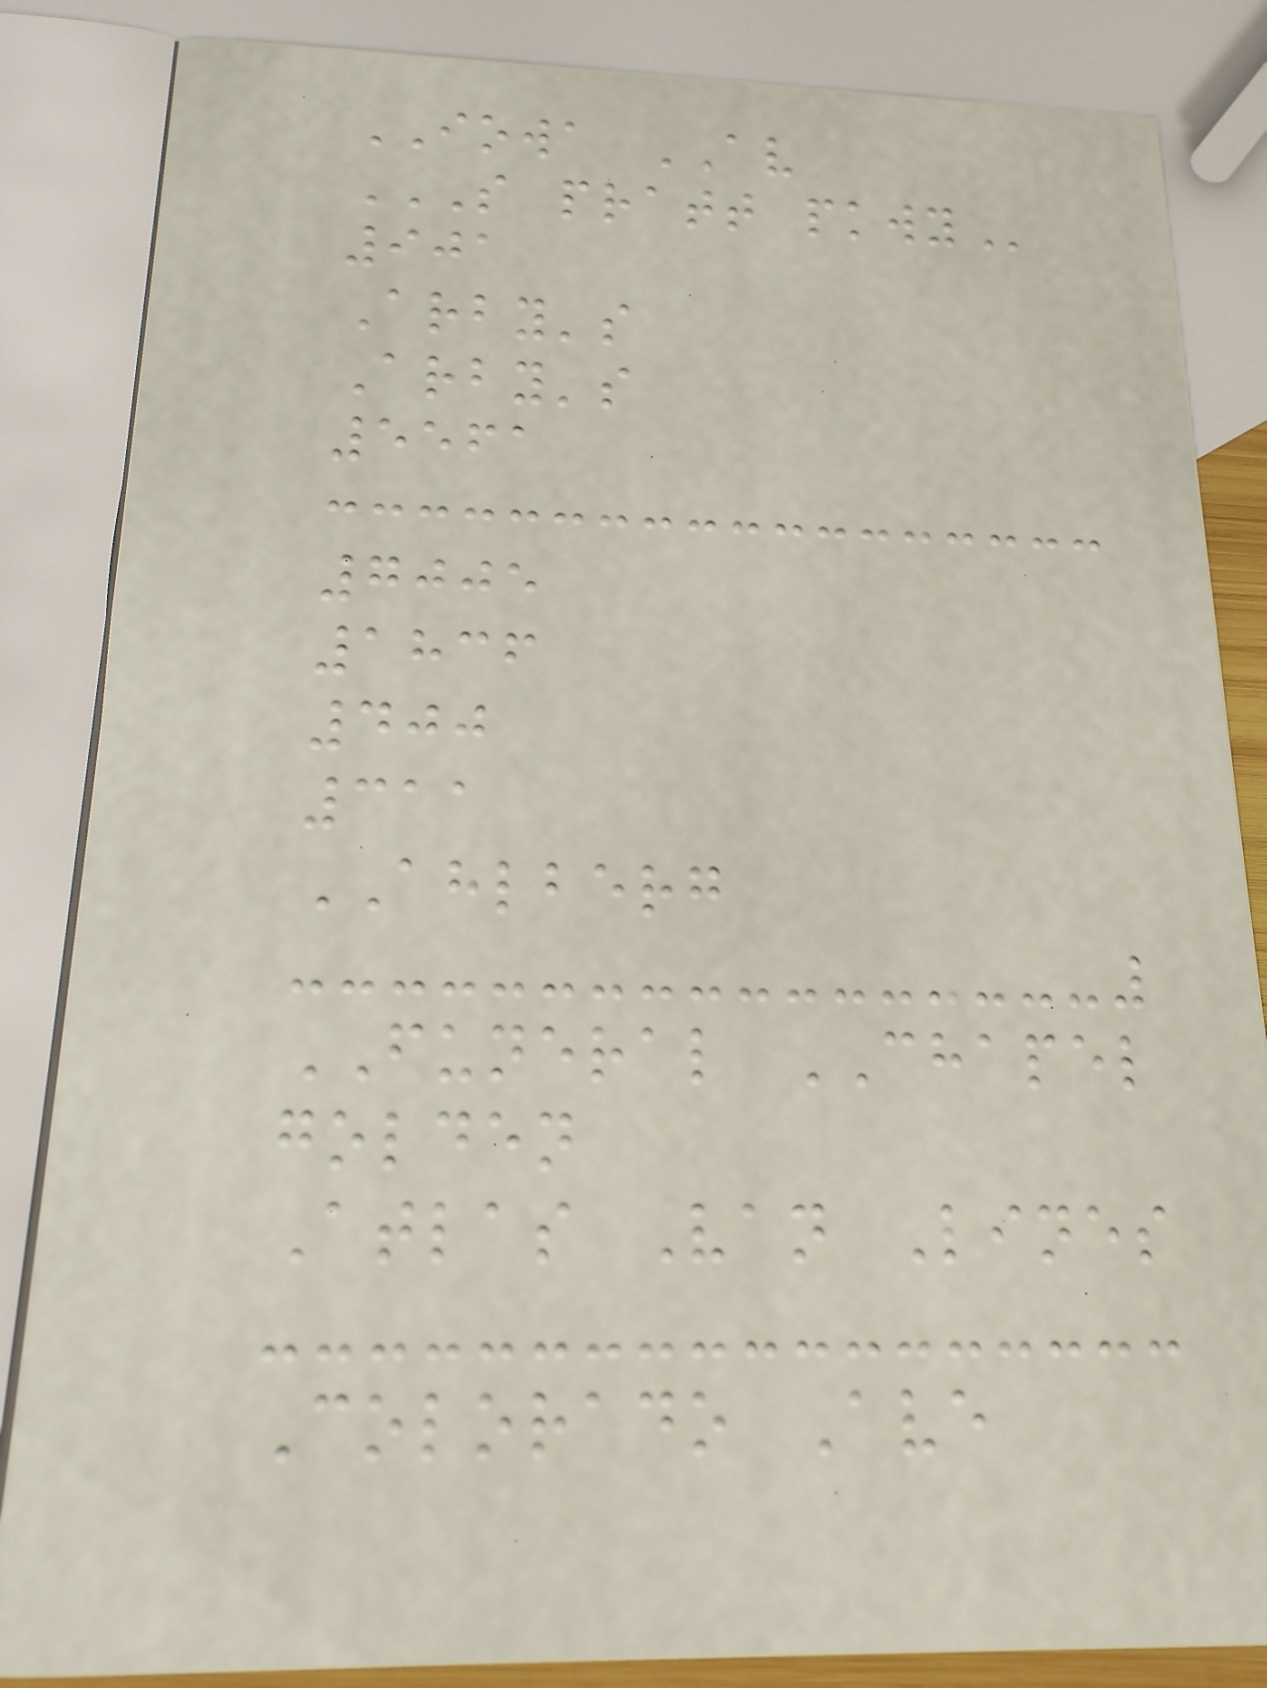IOWA AV
S PRATT PKWY
901
Arby's
Arby's
5561
7005
1836
400
311
AHLBERG
FUNERAL CHAPEL
golden
Atlas Van Lines
Colorado Ave
